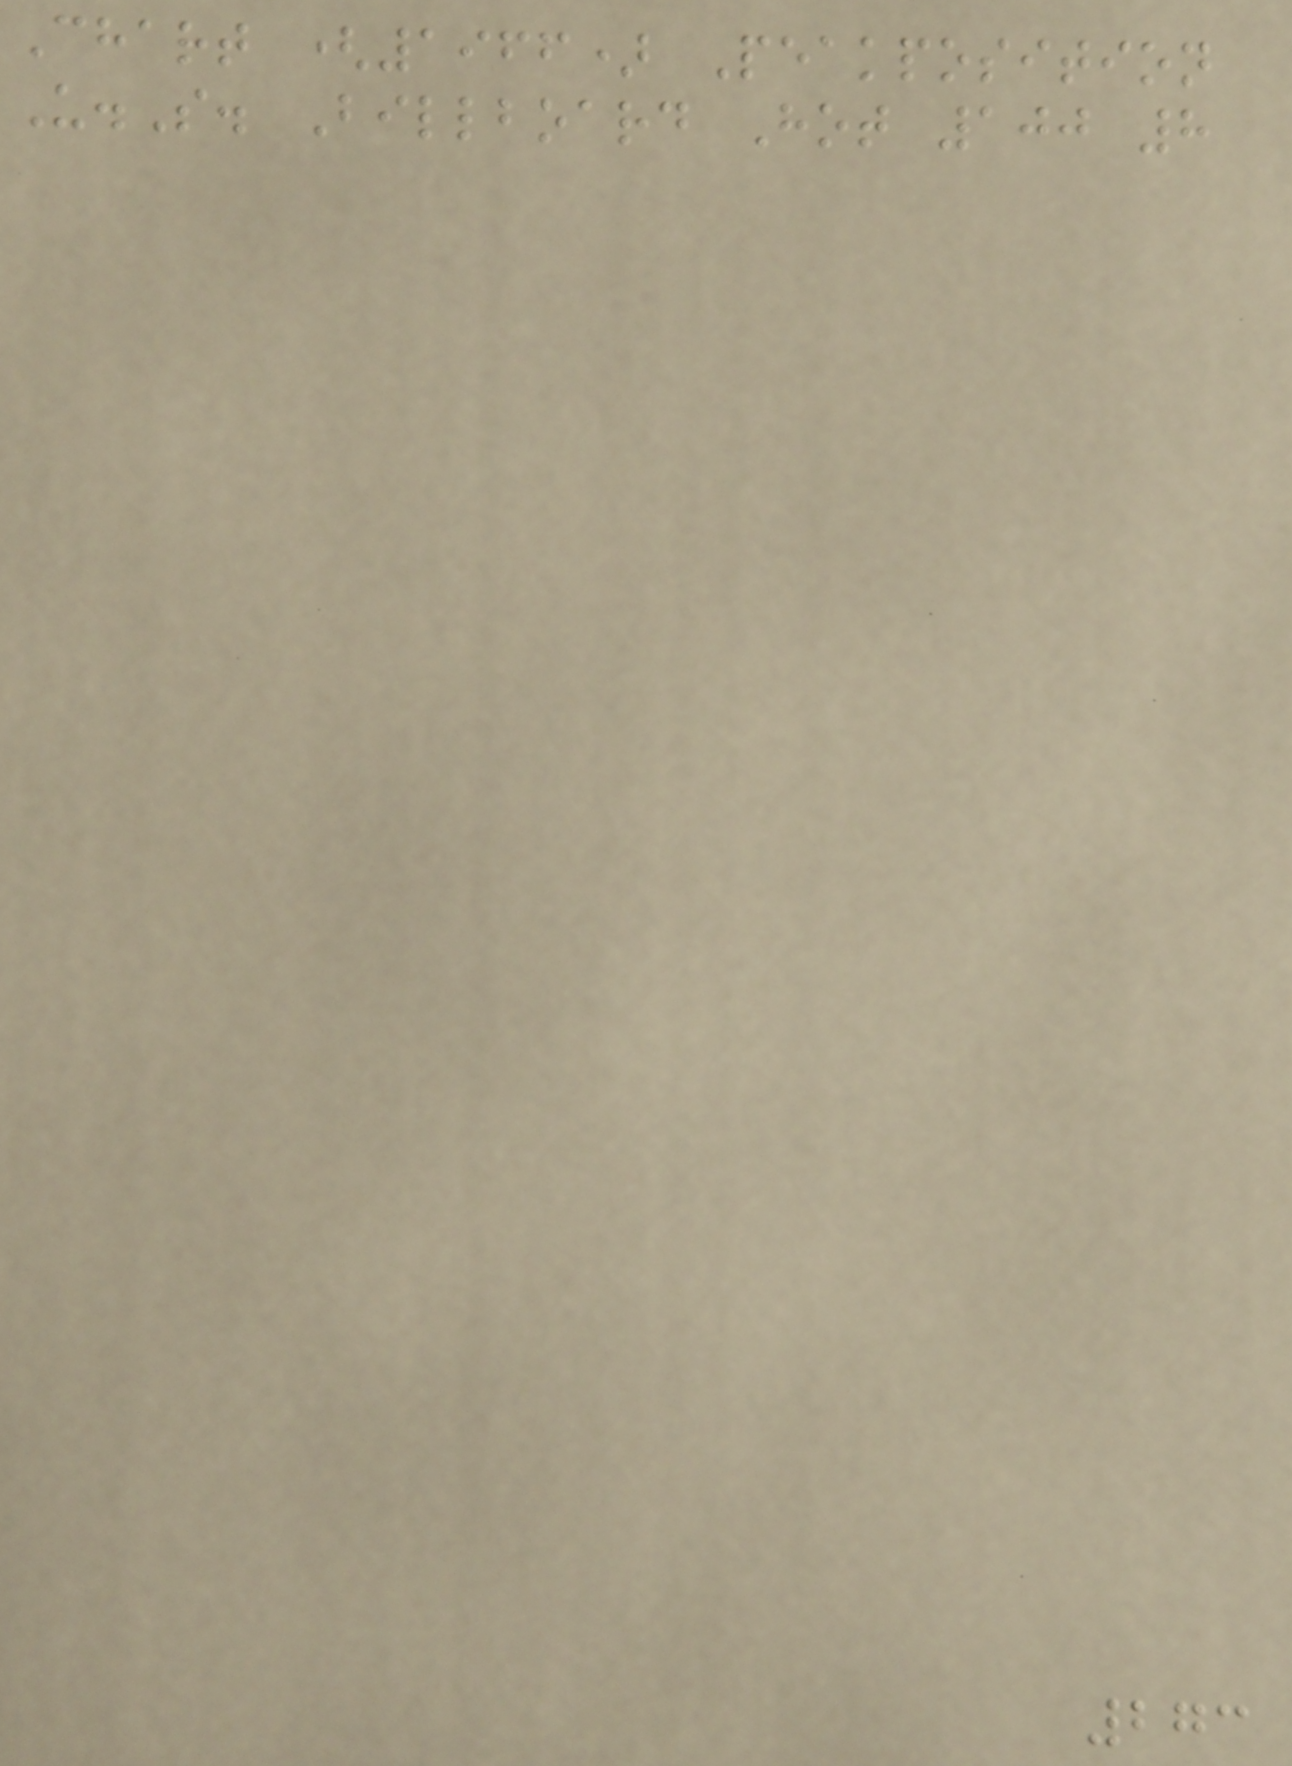Chart (1966) Peakposition
U.S. Billboard Hot 100 8
273
